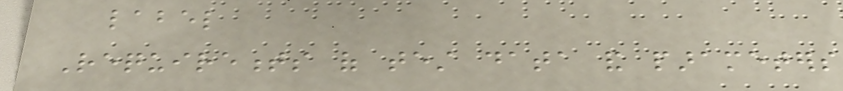label
Requirements of test data and parameters
